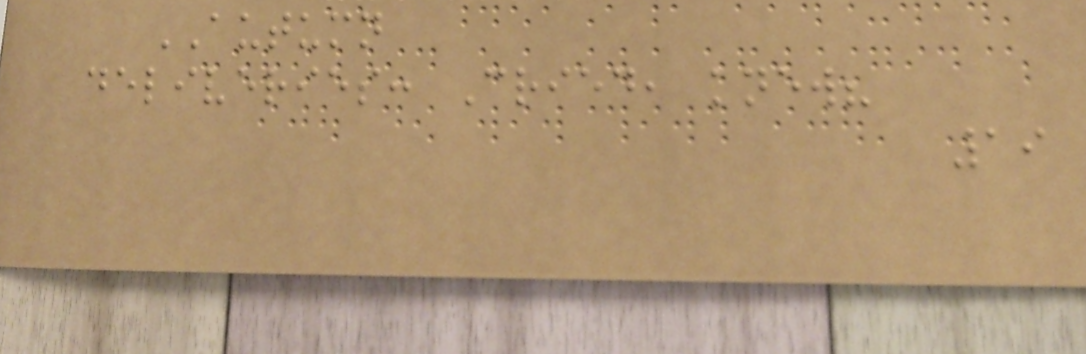AUTUMN
deliveries: Cried, knew?
19
